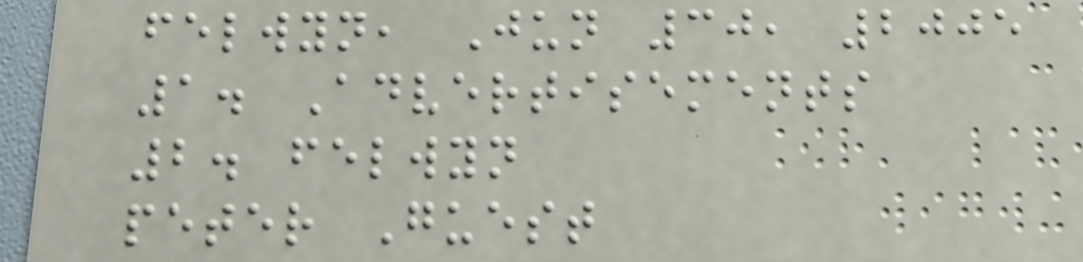felwyn, Jun 30, 2005
1. Advertisements
2. felwyn
peter Guest
